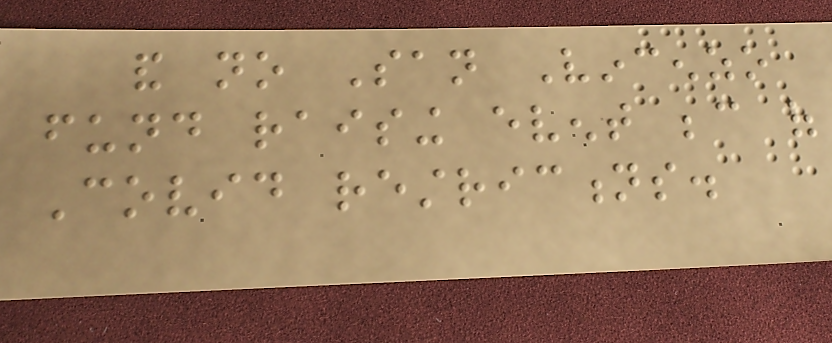and no San Vincenzo
fund raising event because of
Covid restrictions.
